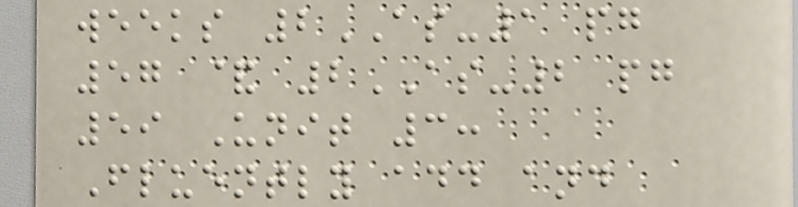weeks 2AS-1 pg
57 & 2AS-2 pg
59 Unit 3:
Fluently add and
